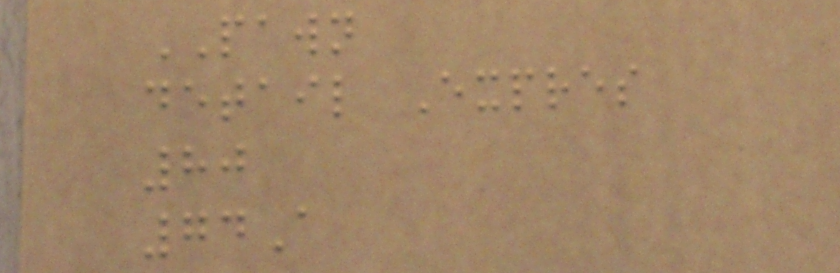PAWN
detail Expres
80
74A
